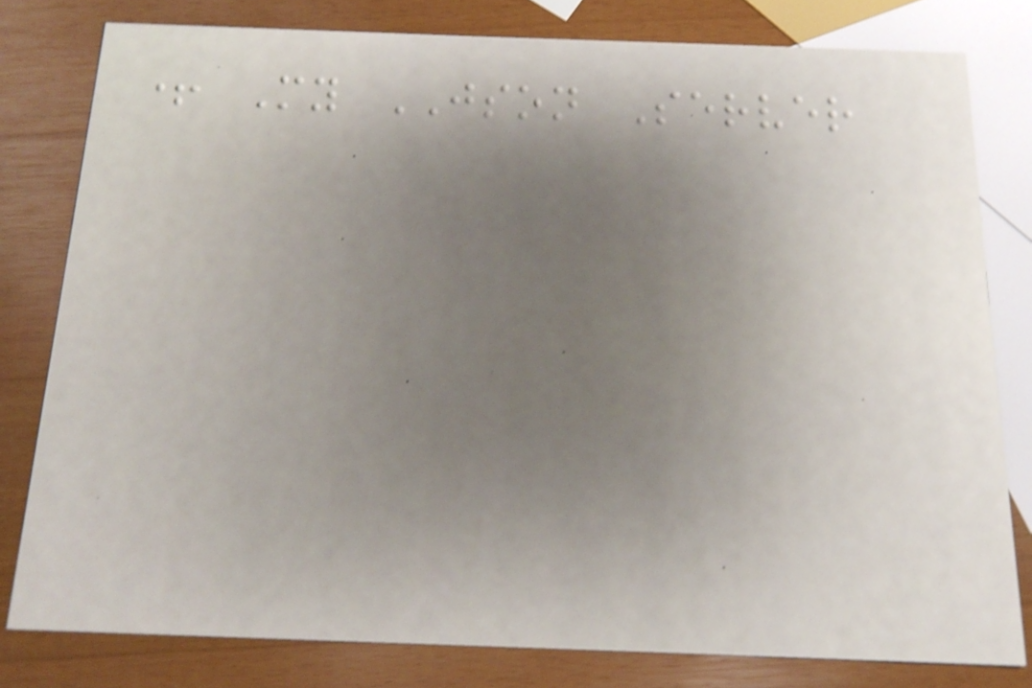+ My JSON Server
